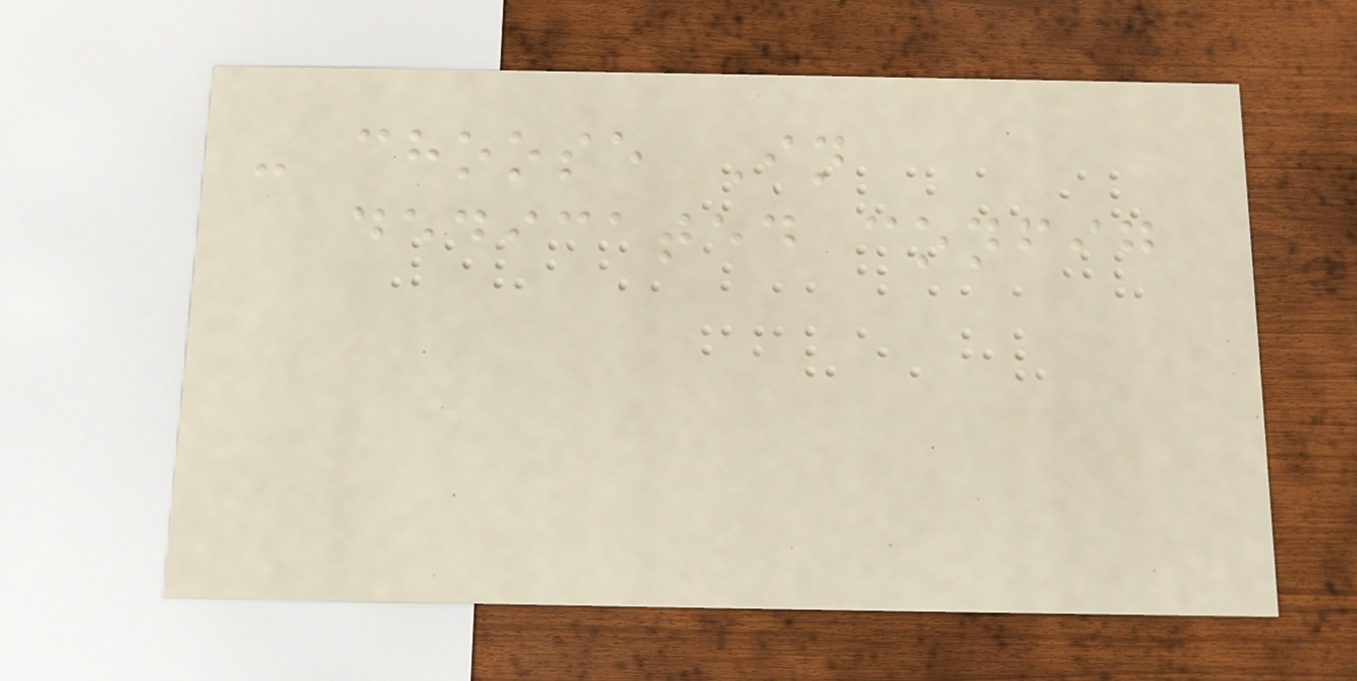- choose In
dedicated config
